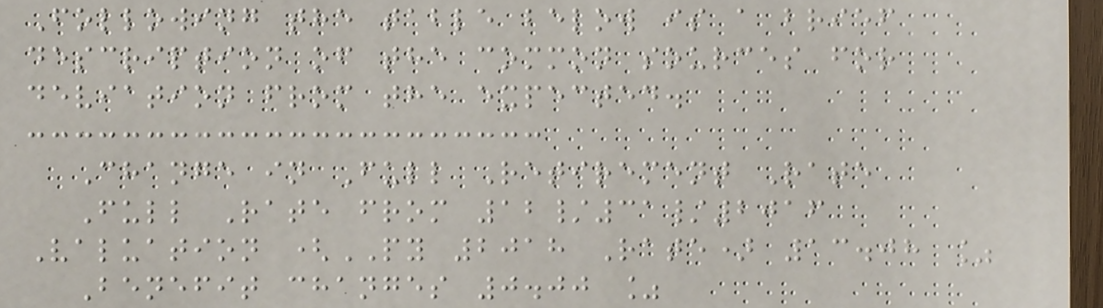Following the table below is a brief
description of the common sources for
deviation from the expected.
Change in Full Retirement Rate
Full Rate from 12/31/2016
Valuation (PY 2018 Rate) 13.08 %
Benefit changes 0.00 %
